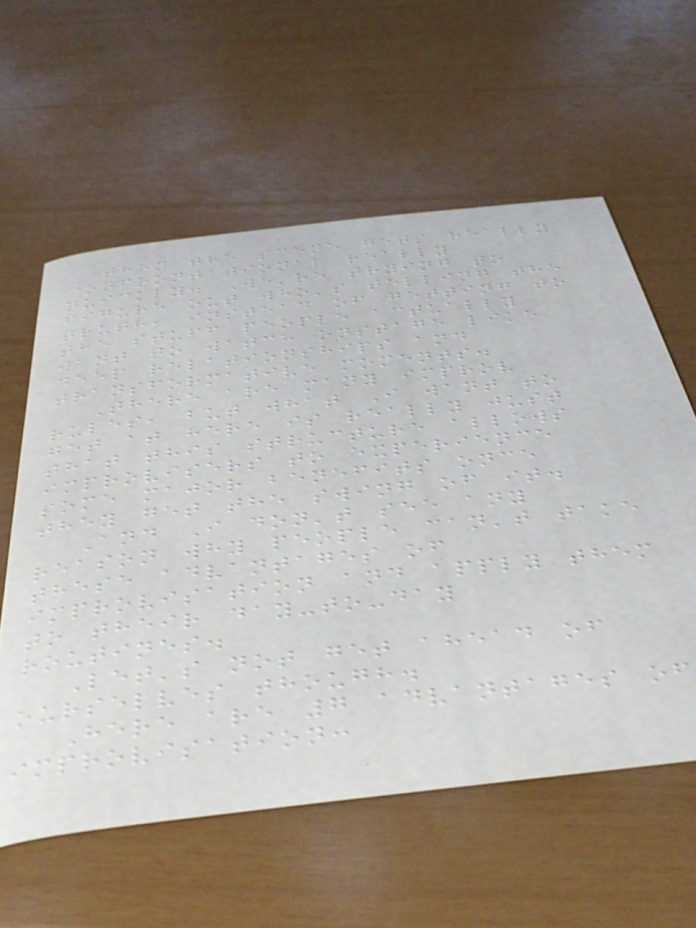then the scene gets really
confrontational really
quickly. We're trying to
figure out who's telling the
truth, instead of getting to
the stuff people actually
want to watch onstage like
deep relationships and
transformative moments.
There are many improv
rules, but what I want to
get at here is really just
that this structure allows
improvisers to experience
some major benefits once
they get the swing of it.
And I don't see any
reason why people can't take
these advantages of
improvisation and apply them
to their day-to-day
routines.
Let's not get ahead of
ourselves though.
Here are 7 advantages of
improvisation:
